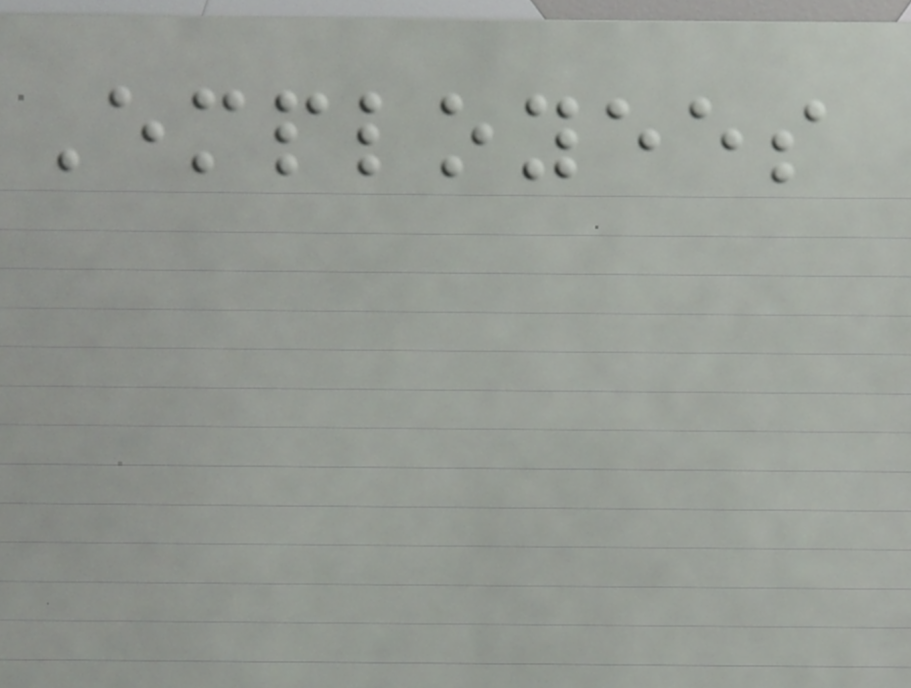Employees
